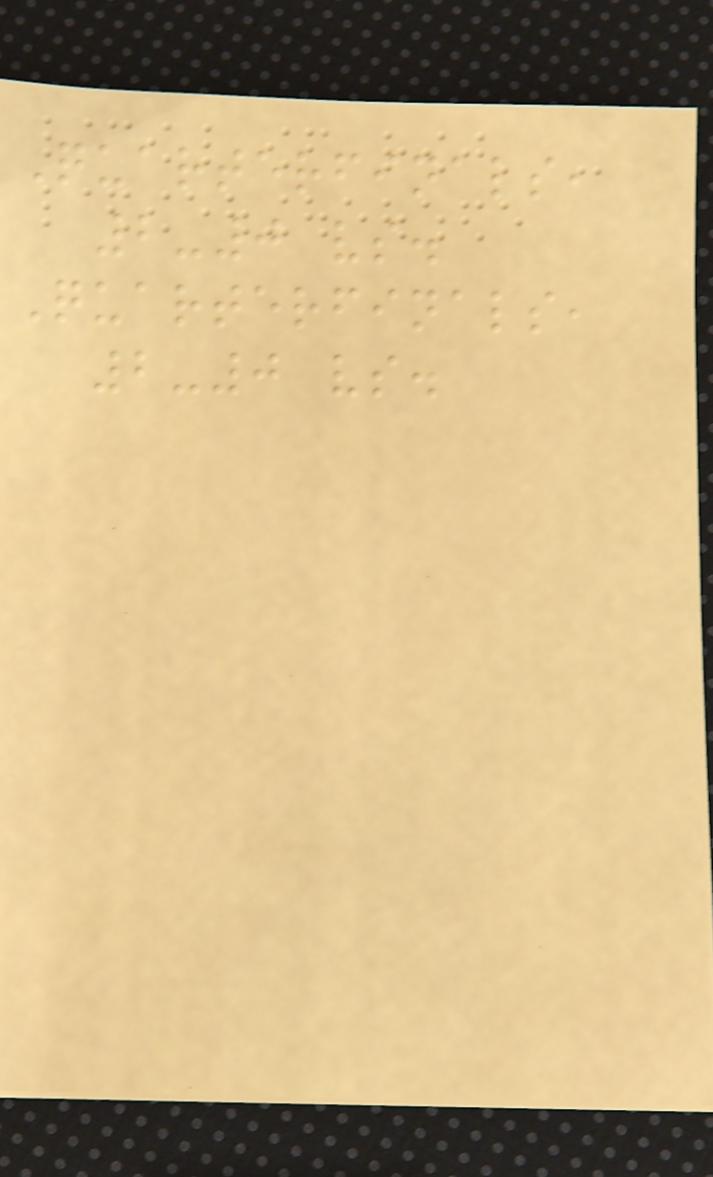Quarterfinals,
2-0 vs.
Quarterfinals,
2-0 vs.
